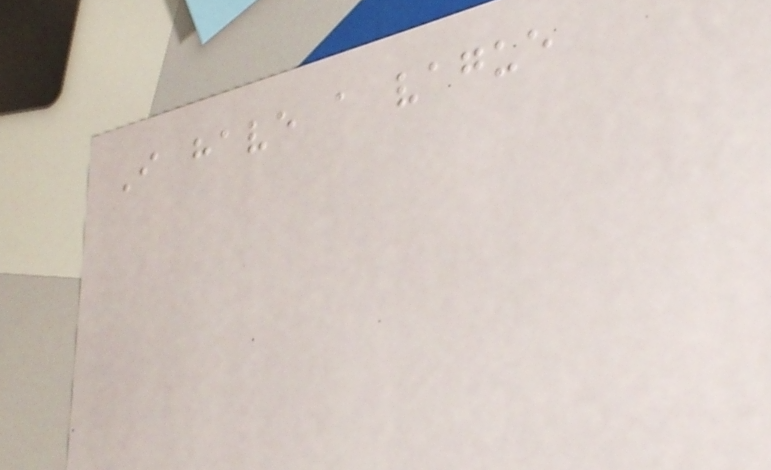I have a vague
